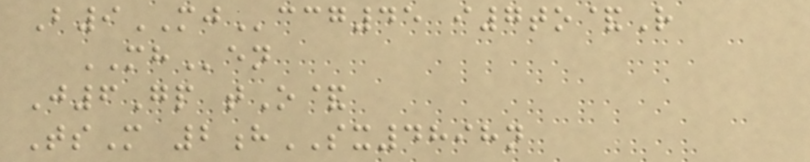B9MJccg45 i7to&R
MHen
J6Gp tO&
TsM 2hSX4898n
